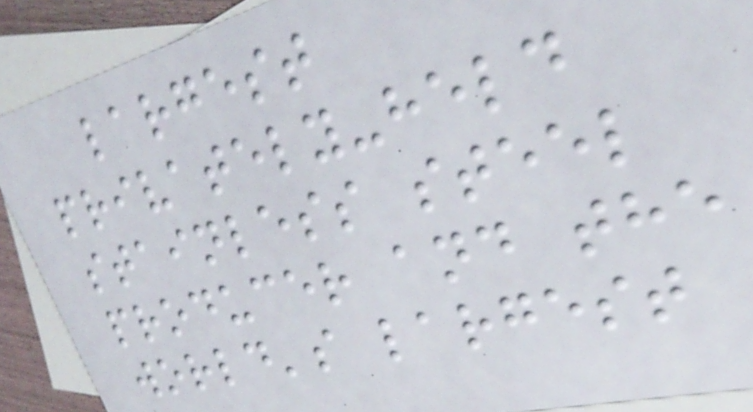largest
privately-held
stainless steel
producer and the
world's largest
